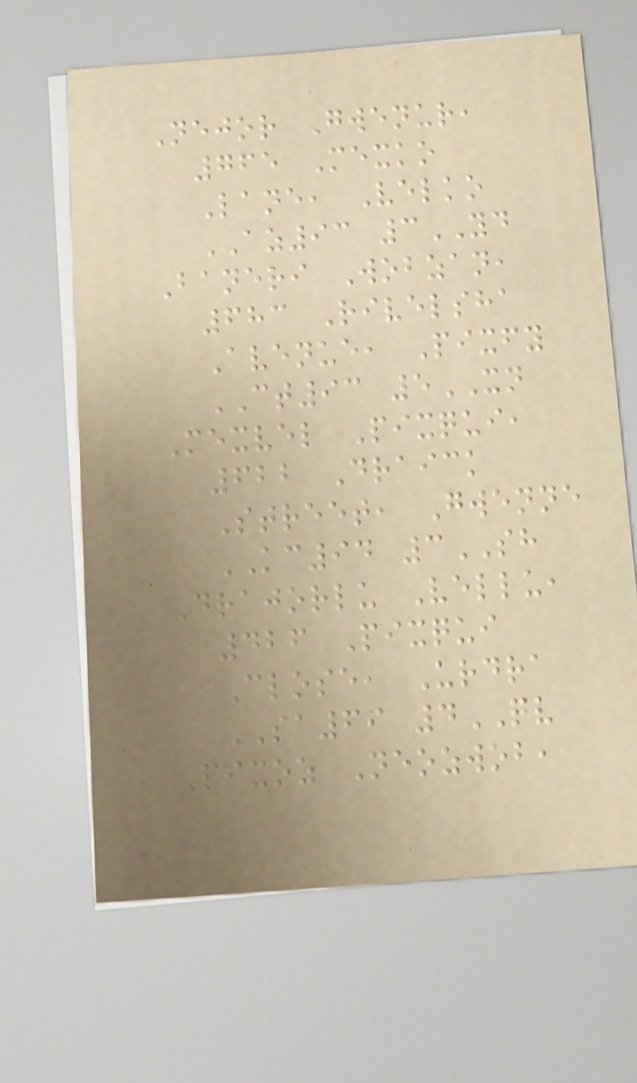Nejor Gwenur,
765 Mexko
Lane, Velko
AZ93 3YD
Baneri Wobzan,
683 Rivelsha
Avenue, Pixfy
CT93 5XN
Mexvel Pixqui,
622 Draick
Street, Gwenne
KC94 3SH
Drajorlu Vellu,
426 Pixqui
Close, Urdra
SA69 4QV
Pixoz Neozwob,
